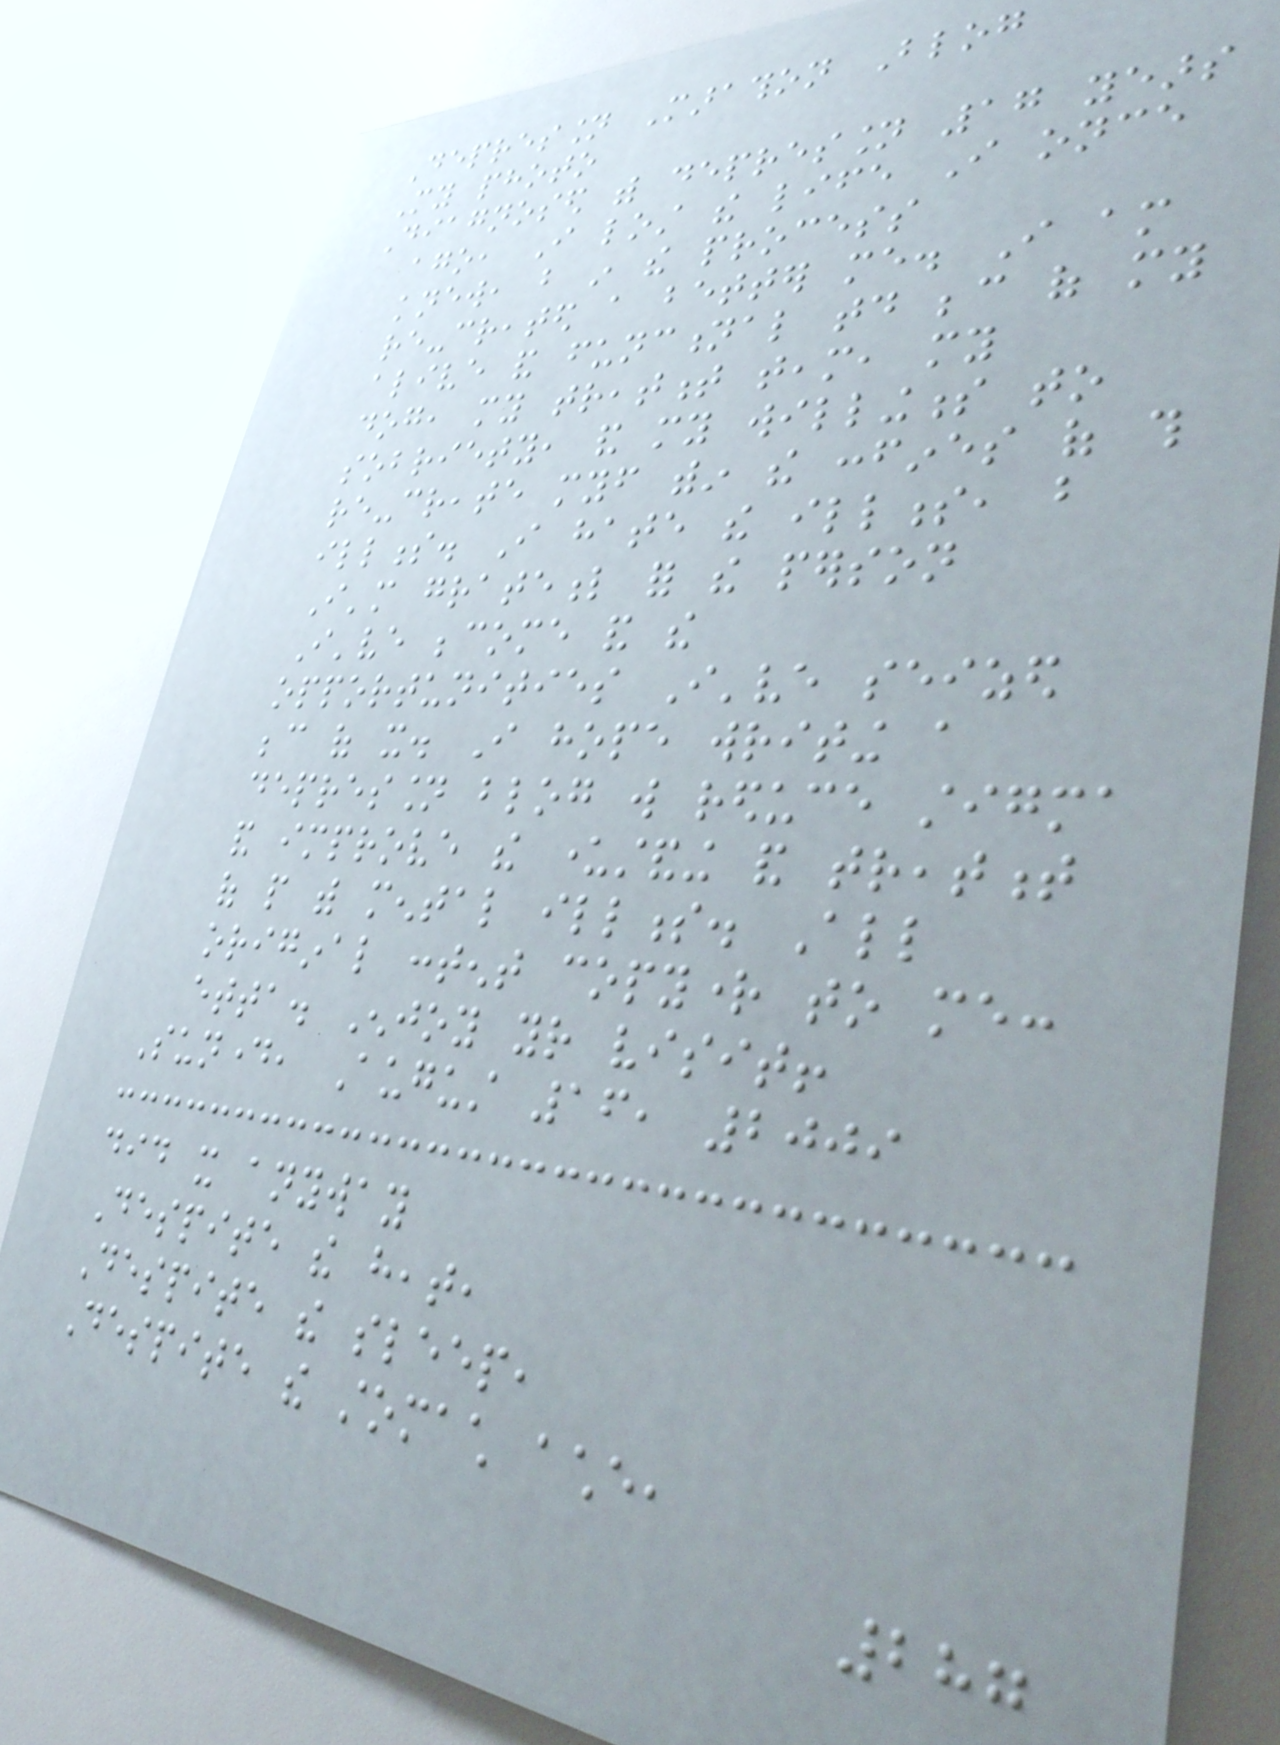Depression Marathon Blog
My photo
Diagnosed with depression 17 years
ago, I lost the life I once
knew, but in the process
re-created a better me. I am
alive and functional today because of my
dog, my treatment team, my
sobriety, and my willingness to
re-create myself within the confines of this
illness. I hate the illness, but
I'm grateful for the person
I've become and the
opportunities I've seized
because of it. I hope writing a
depression blog will reduce stigma
and improve the understanding and treatment
of people with mental illness. All
original content copyright to me:
etta. Enjoy your visit!
Sunday, August 16, 2009
did it anyway
Despite the heat,
Despite the sleep,
Despite the stomach ache,
287
